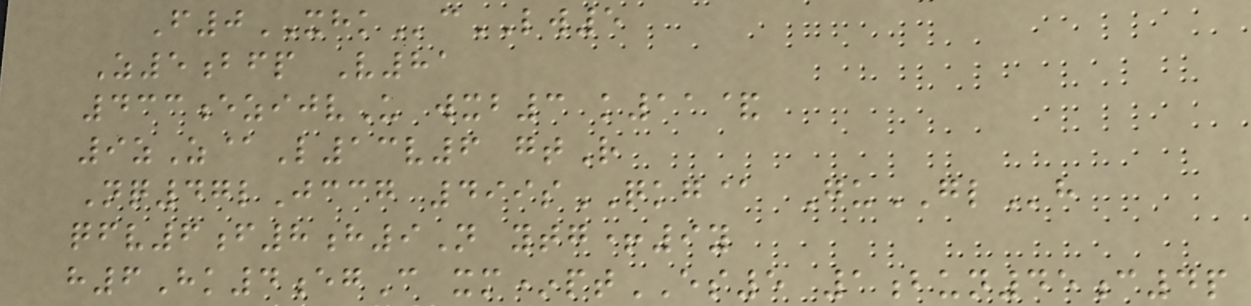F0XHKcLW5
Z5bfp V81
433ezijvU wxb3 k11&
9zZ@L13v6 gtR
Nq47lJccg 499sQKG@ GuGLh
qfv6f8h9N ytg+9y
h6Hk4egC xm*ptES5 1bun45c4p
